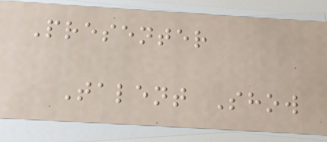Presenter
Talent Show
